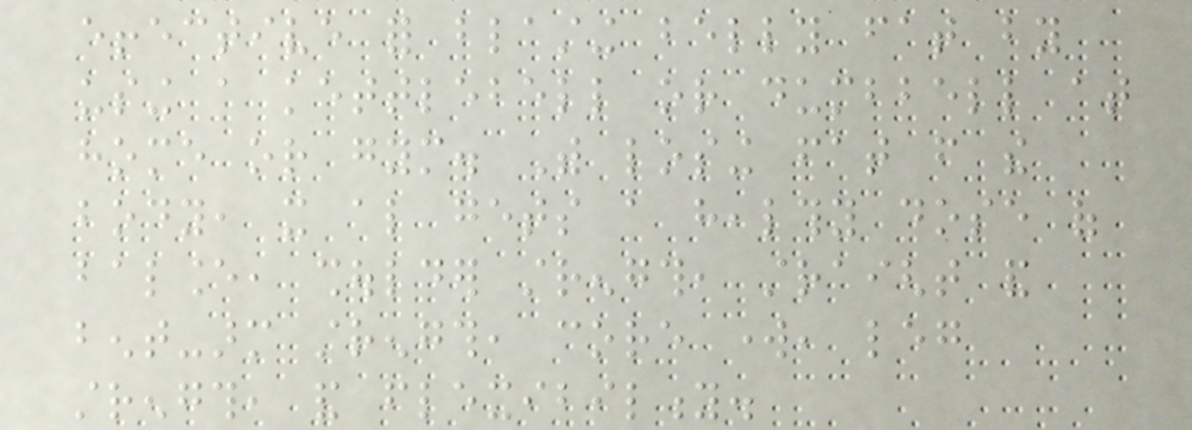effective for blasting belly fat by
using a kettlebell or dumbbell at
home or gym. With losing fat from the
body, it also gets a healthy dose of
balance, shoulder strength, straight and
bent-arm strength, core work, leg
strength, and flexibility.
